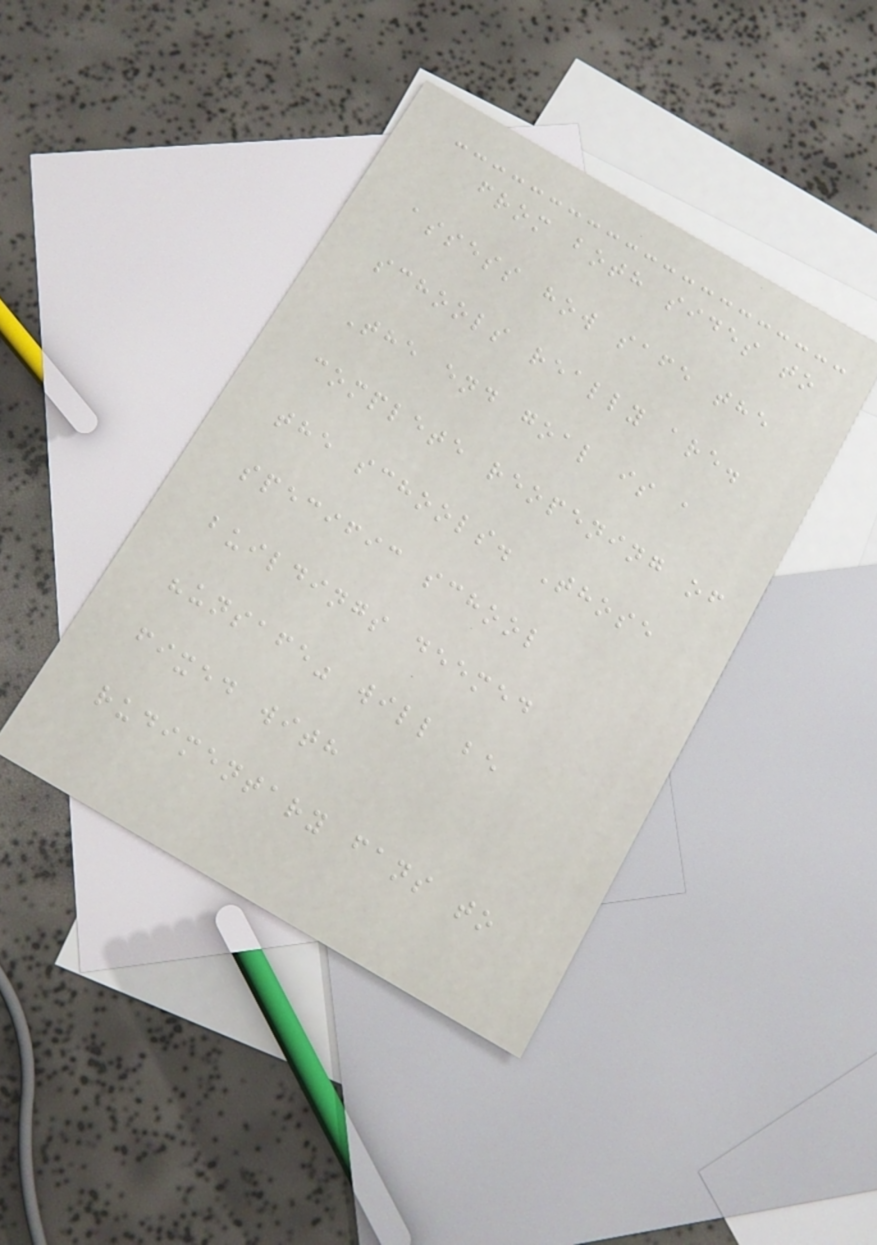from both sides to
assess how safe the
schools really are.
The end goal is a
complete reopening of
the schools. Those
specific school
buildings deemed
"unsafe" will be
fixed with
rudimentary fans to
